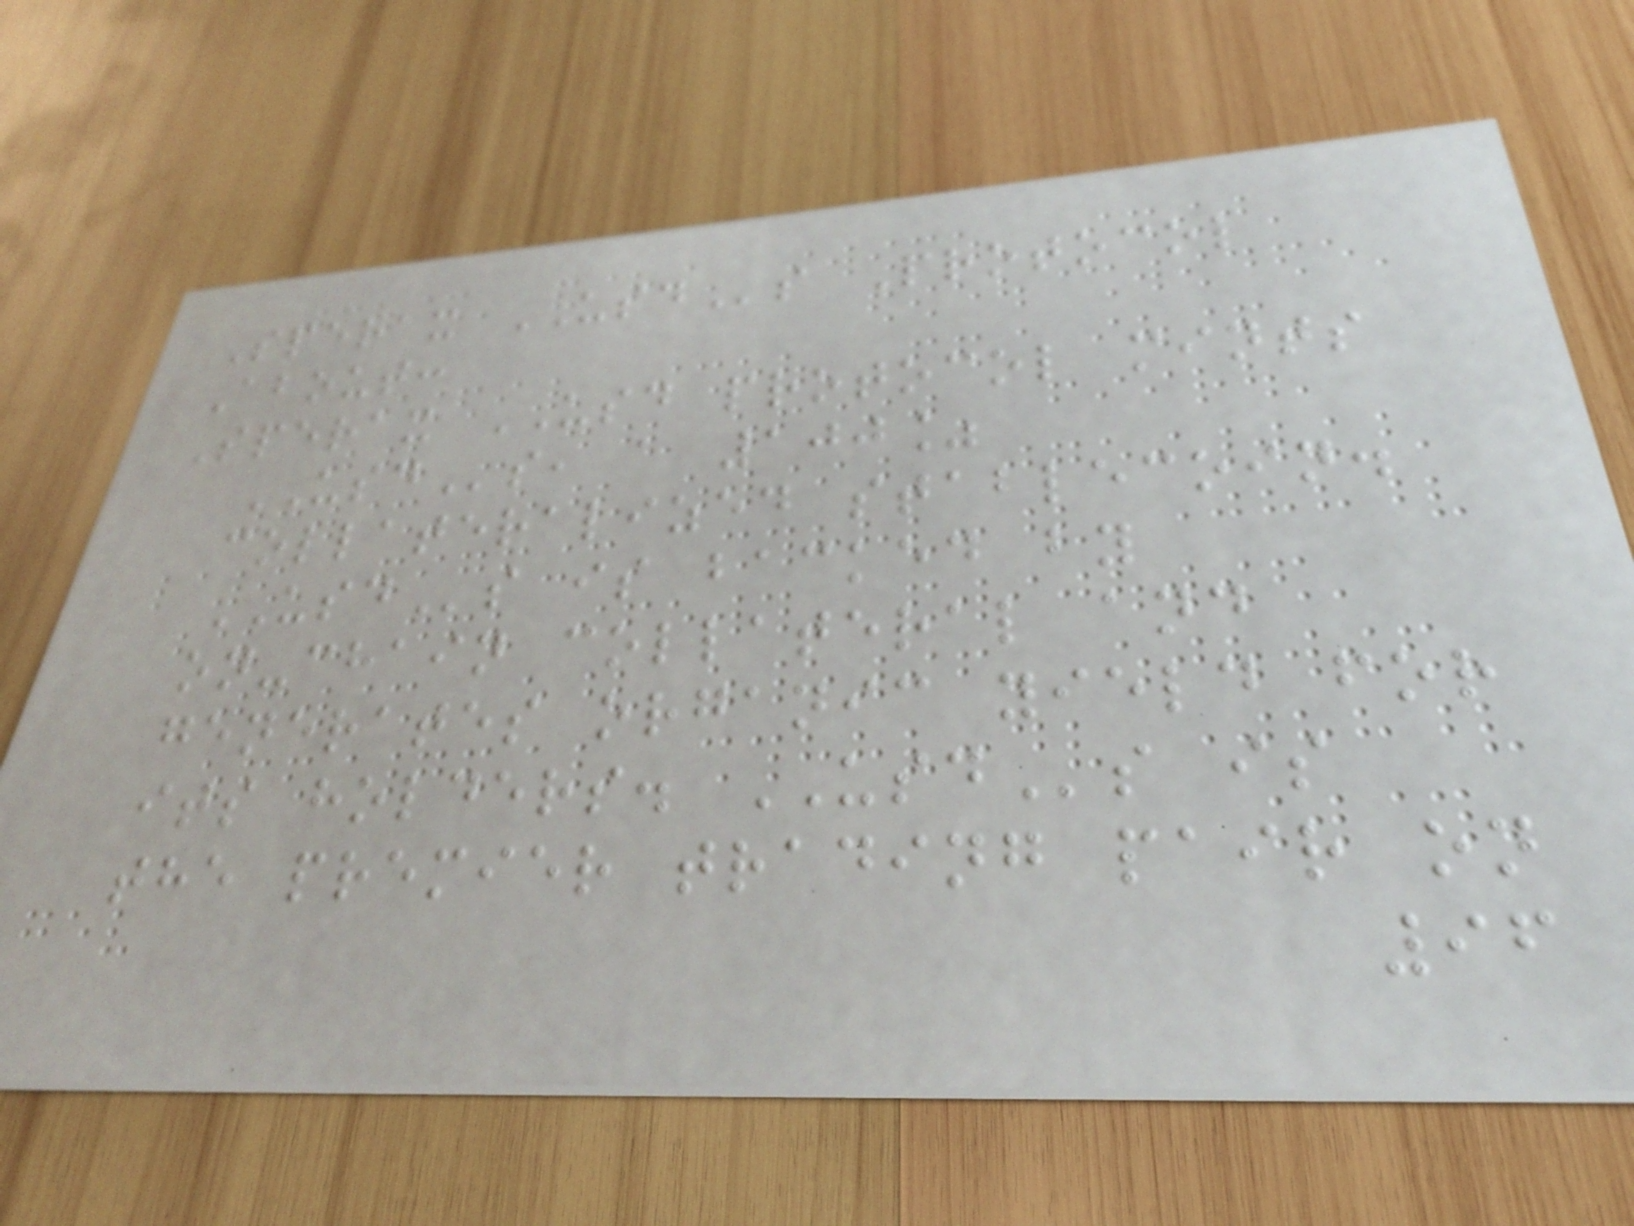Sperax USDs Protocol
About:
Sperax USD protocol mints
USDs, a 100%
collateralized stablecoin.
USDs is backed by
on-chain collateral and
generates organic yield for
its holders. USDs is
the premier trading pair on
96
